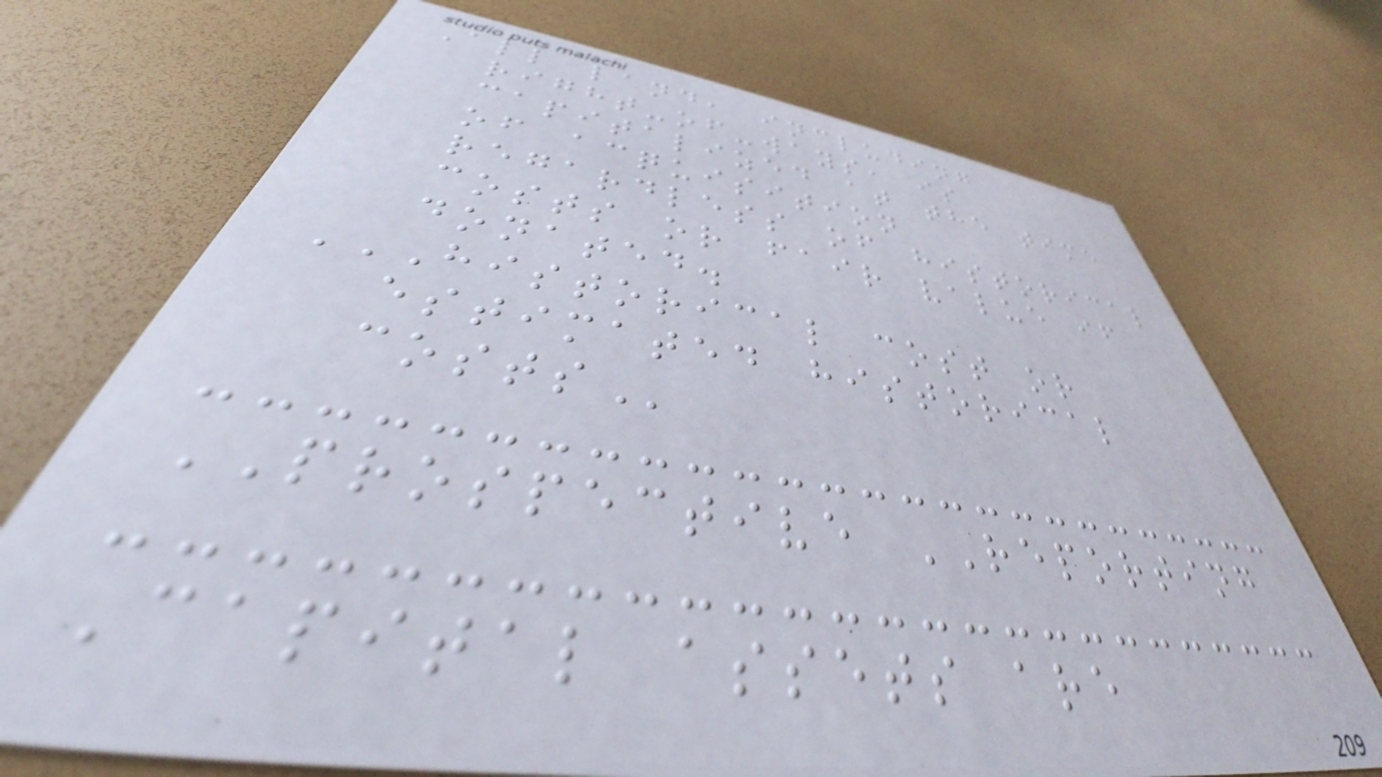All land, including
right-of-ways, is
capitalized at the time
of acquisition
regardless of historical
costs or fair value if
donated.
HISTORICAL COST OR
ESTIMATED HISTORICAL
COSTS
PROSPECTIVE REPORTING
Capital assets are
